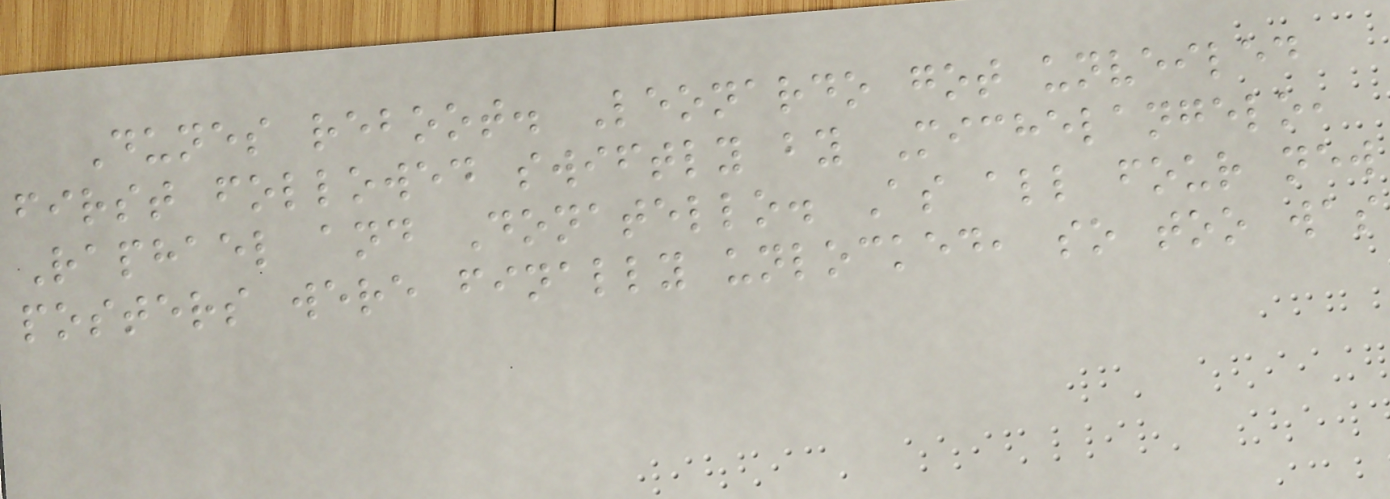Dunes reboot. Leonardo got unveiled
first followed swiftly by Michelangelo,
Raphael and Donatello. As all four new
posters were finally unlocked, so too was
